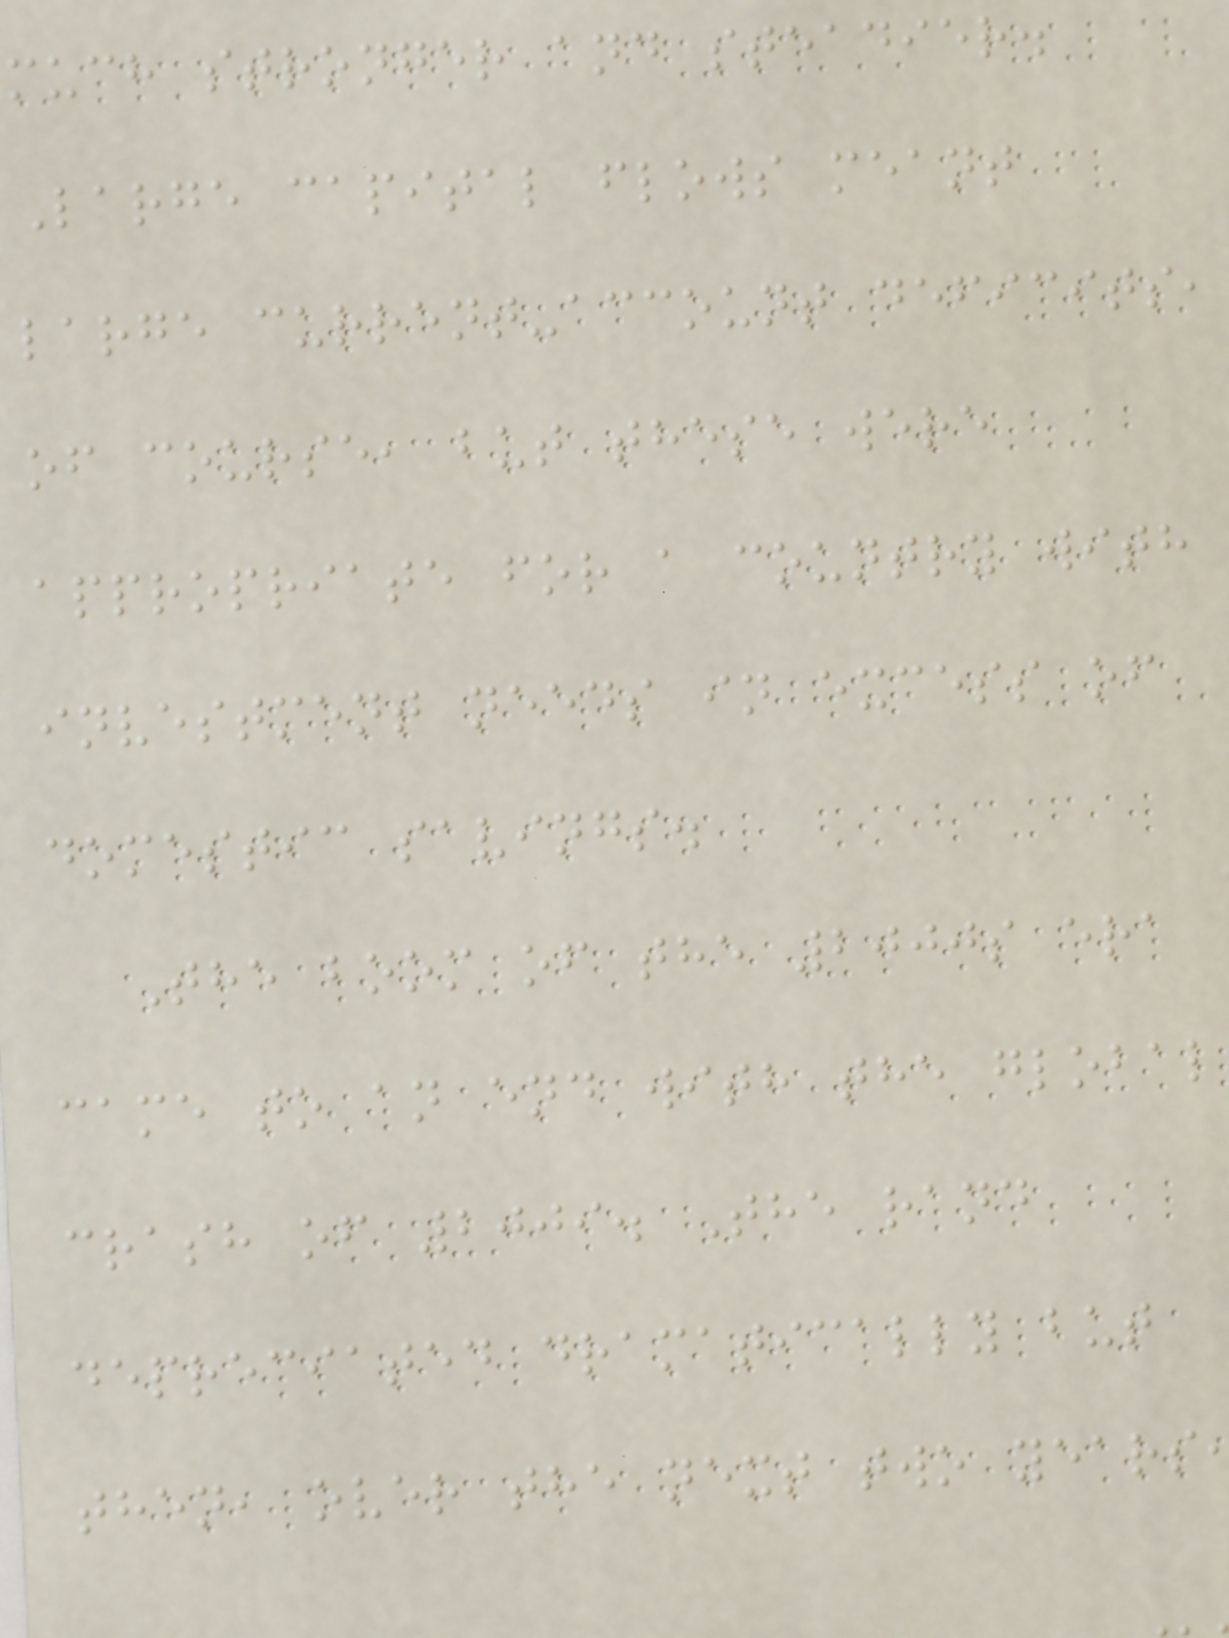much stronger and steadier.
Large capital flows meant
large current-account deficits,
of course, but these were
appropriate for a country with
investment needs in excess of
domestic savings.
The boom of the 2000s era
came to an end with the global
crash of 2009. The rand
depreciated dramatically but
then, over the next two years
